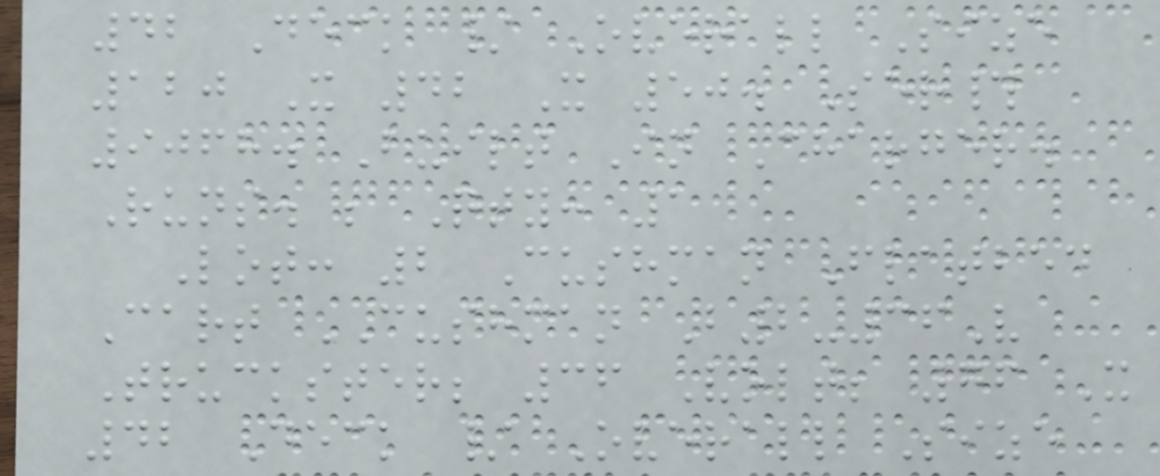42 Deck / Overall Size
120 X 42 X 50. Ser#
9068. Built In Charger.
Runs. ; Qty: 1
Lot: 2 Cushman Flatbed
Cart CUSHMAN B2-36V
Truckster; 36 Volt; 76 X
42 Deck / Overall Size
